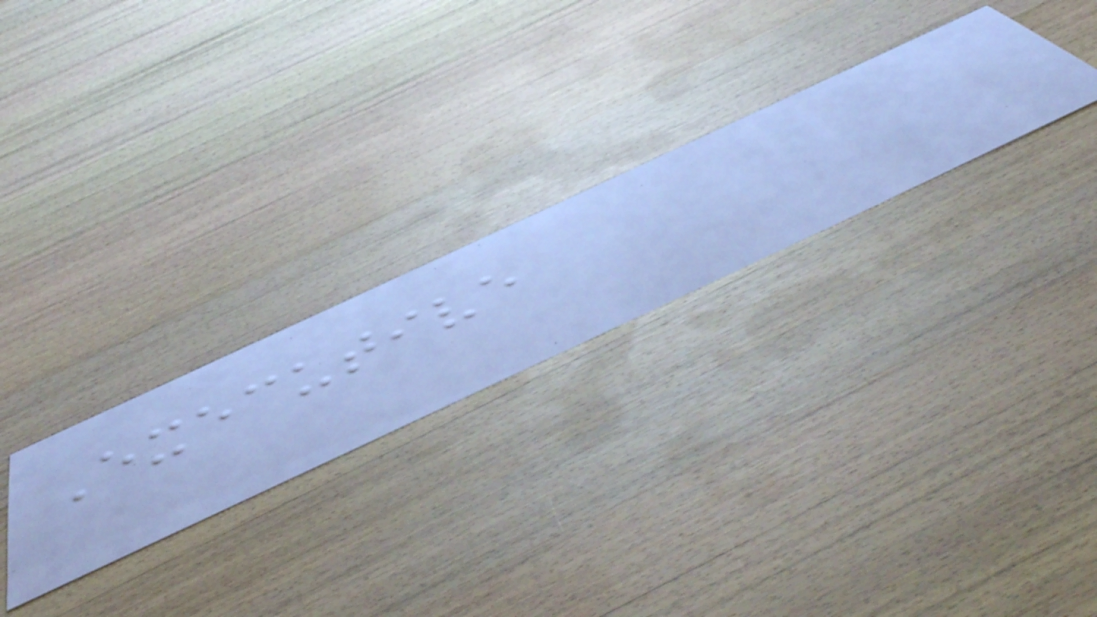Executive
